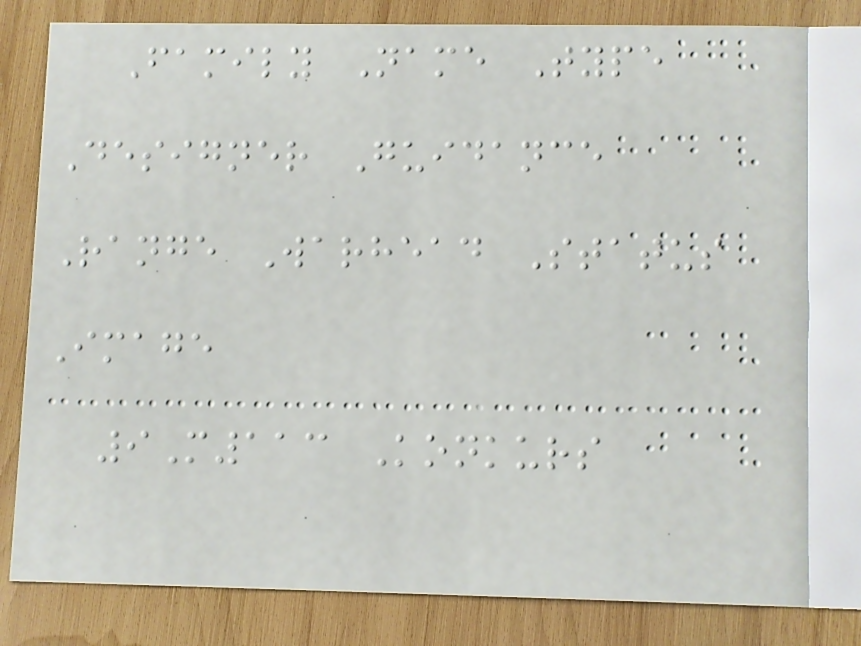Family Name Type
Designer Guidance
Range Warhead Status
Image
9M113 Konkurs
